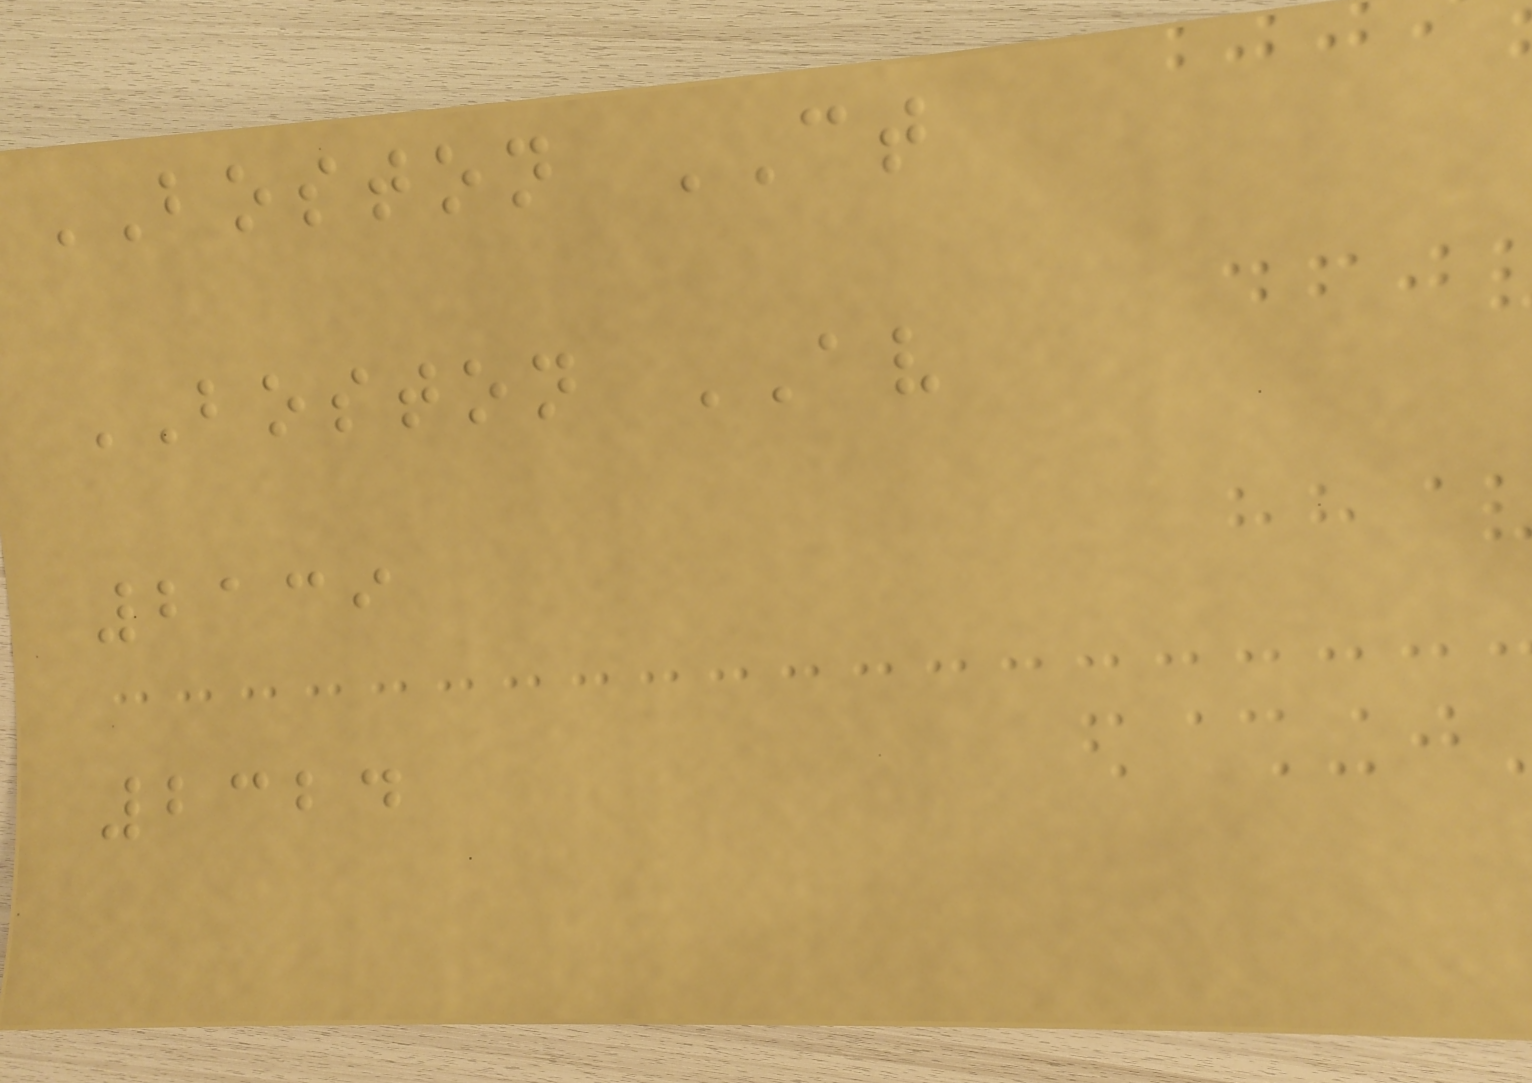BOSTON CT
BOSTON AV
2139
2324
